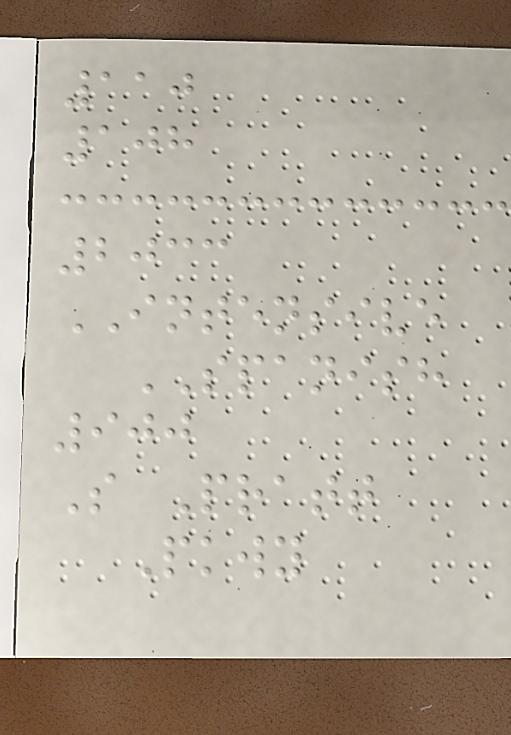110
108
2033
INTENSIVE
SPANISH
900
S Pratt
Pkwy
